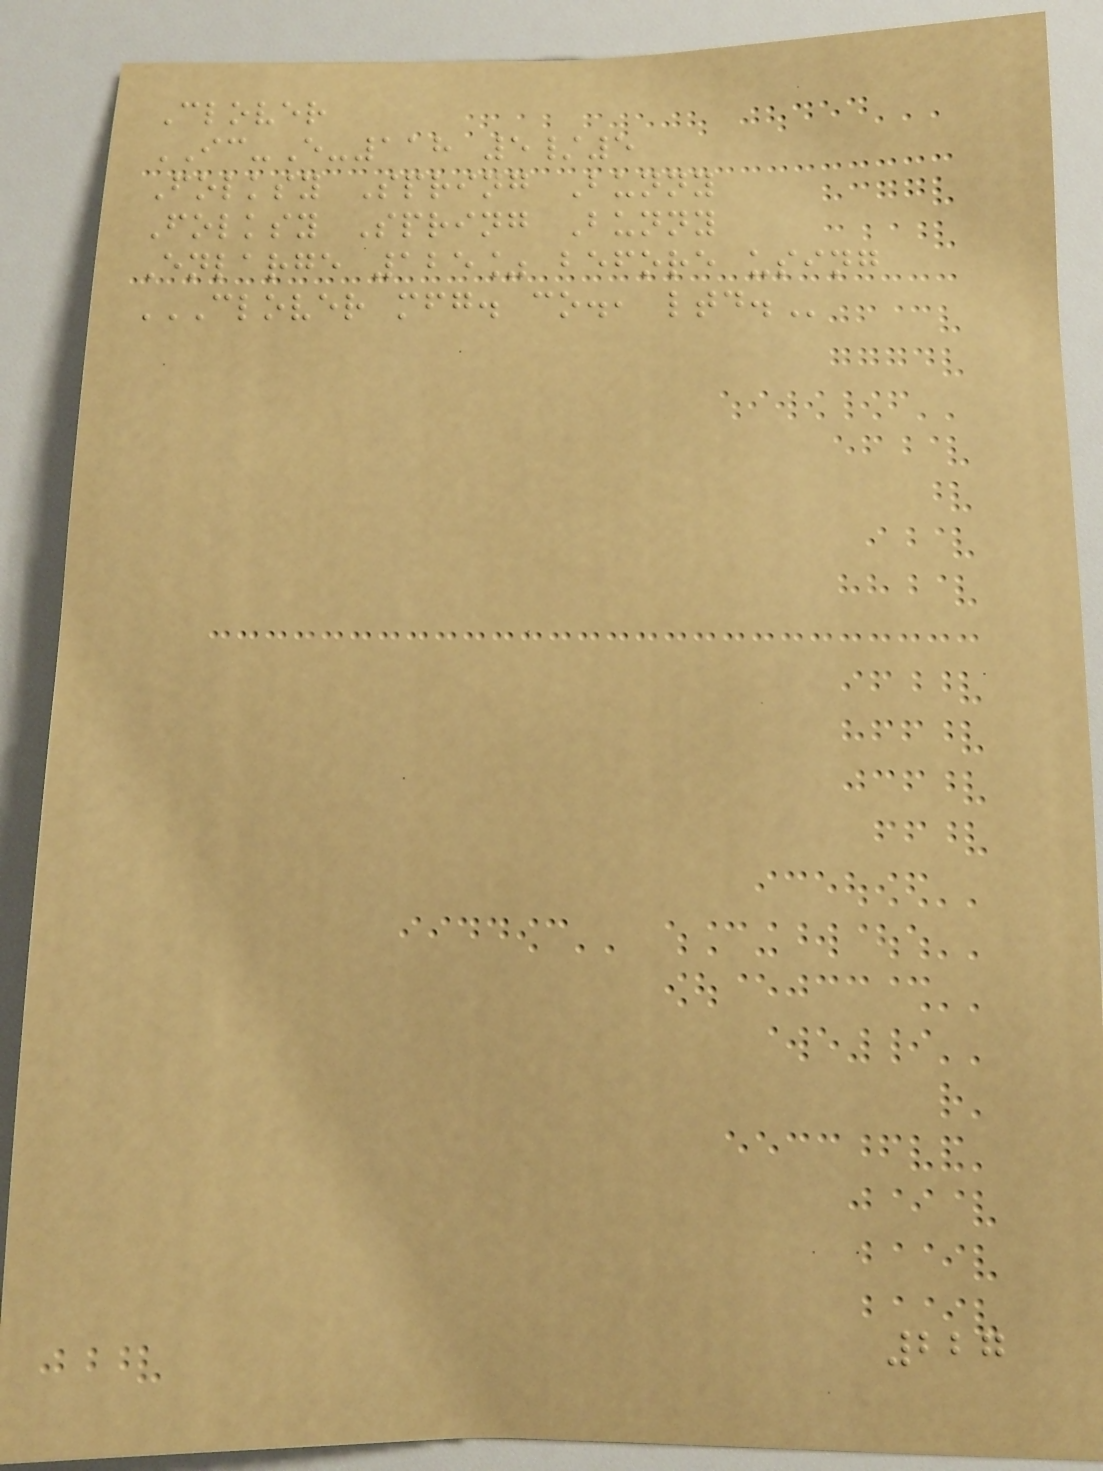Clover
IC-E-118 5/5
Folksy Spring Bunny
Folksy Spring Bunny
Enlarge 125% before using
CLOVER MFG. CO., LTD.
227
